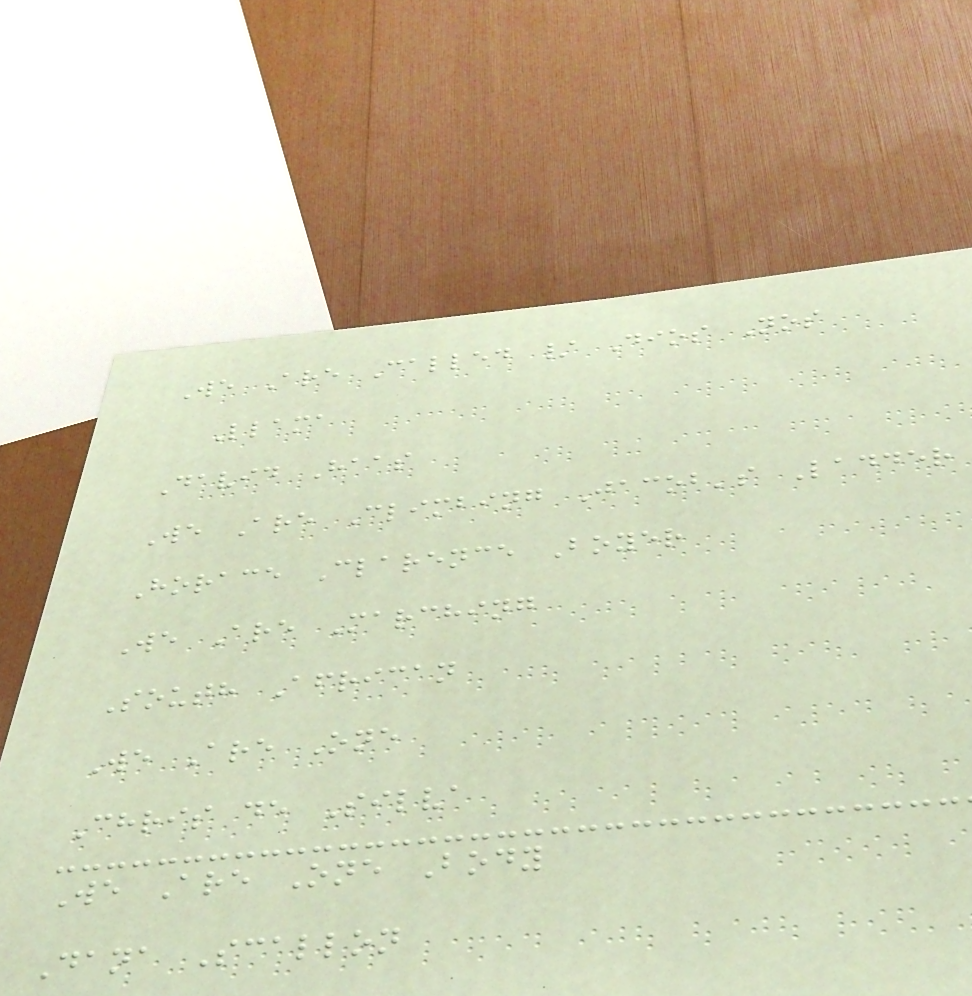We Are Called / Dios Nos
Llama
David Haas
We Are Climbing Jacob's Ladder
Horace Clarence Boyer
We Are Marching
South African
We Are One
Chris de Silva
We Are One Body
Dana Scallon
